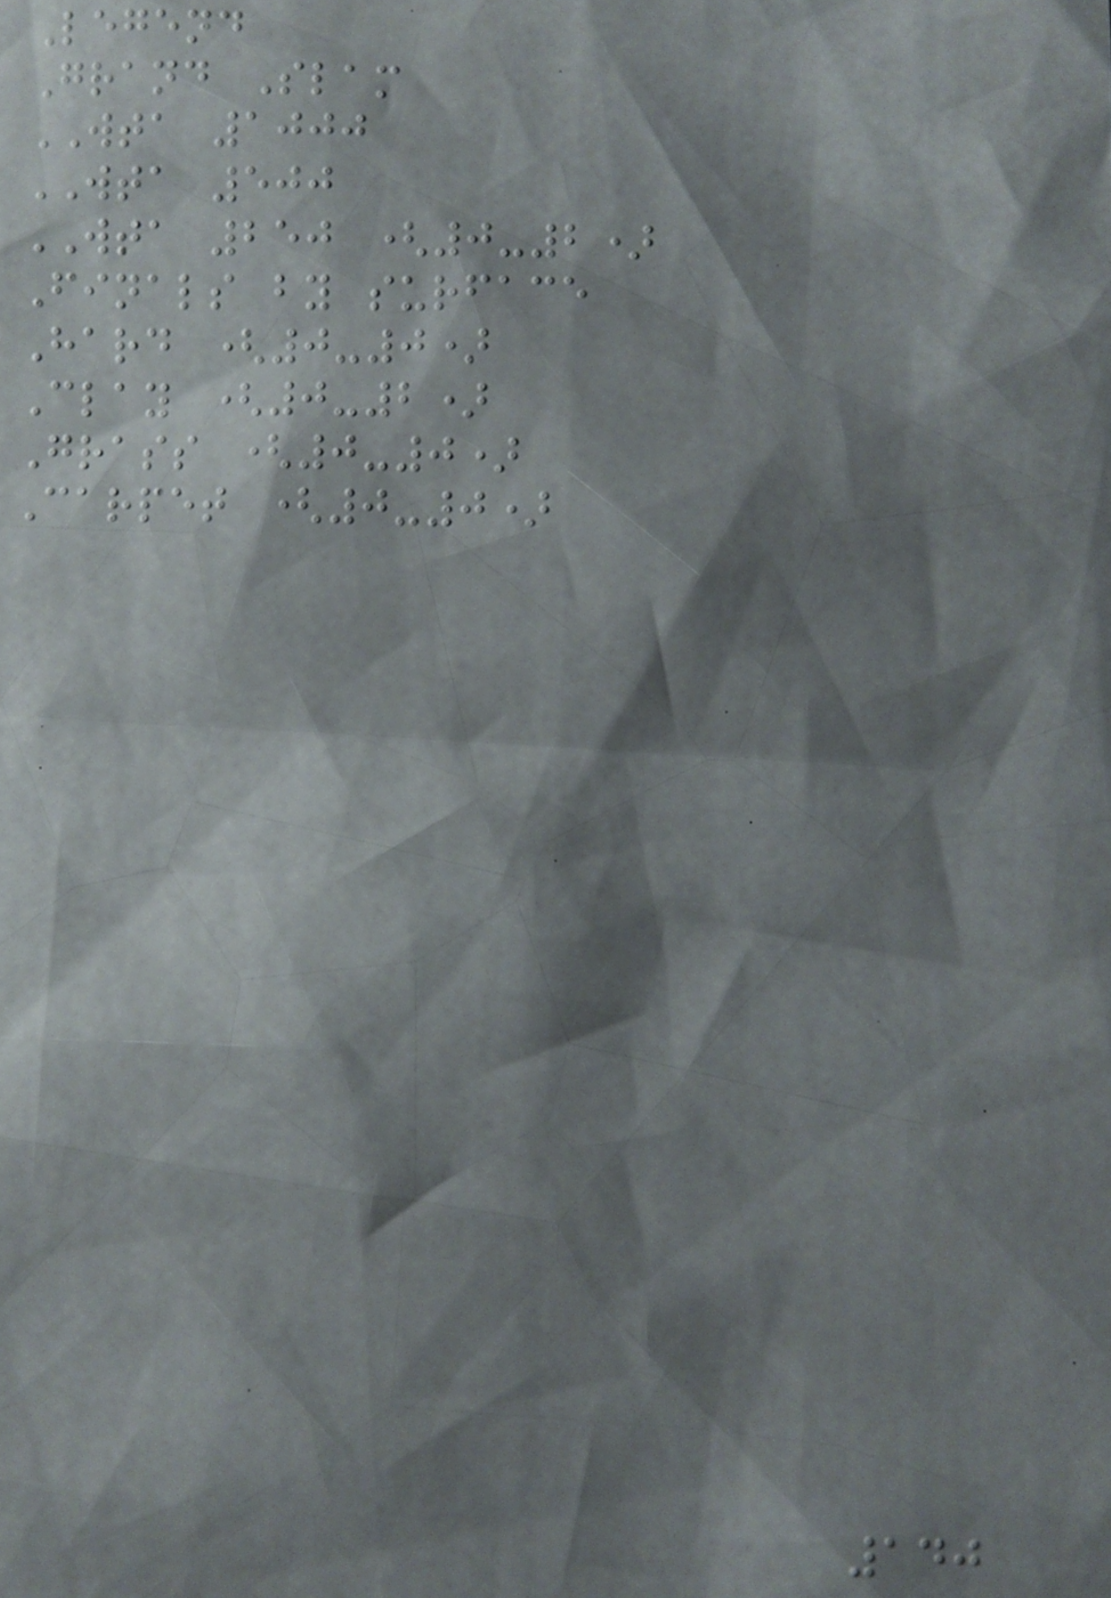Legend
Grand Slam
WTA 1000
WTA 500
WTA 250 (0-2)
Finals by surface
Hard (0-0)
Clay (0-2)
Grass (0-0)
Carpet (0-0)
140
